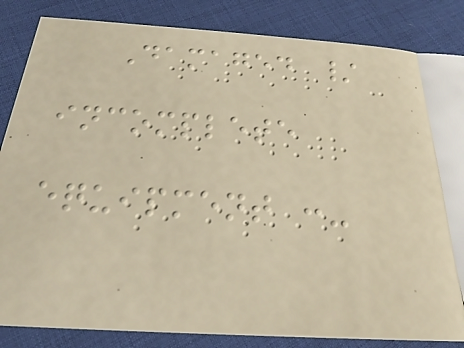Damaged /
incomplete
equipment :-
